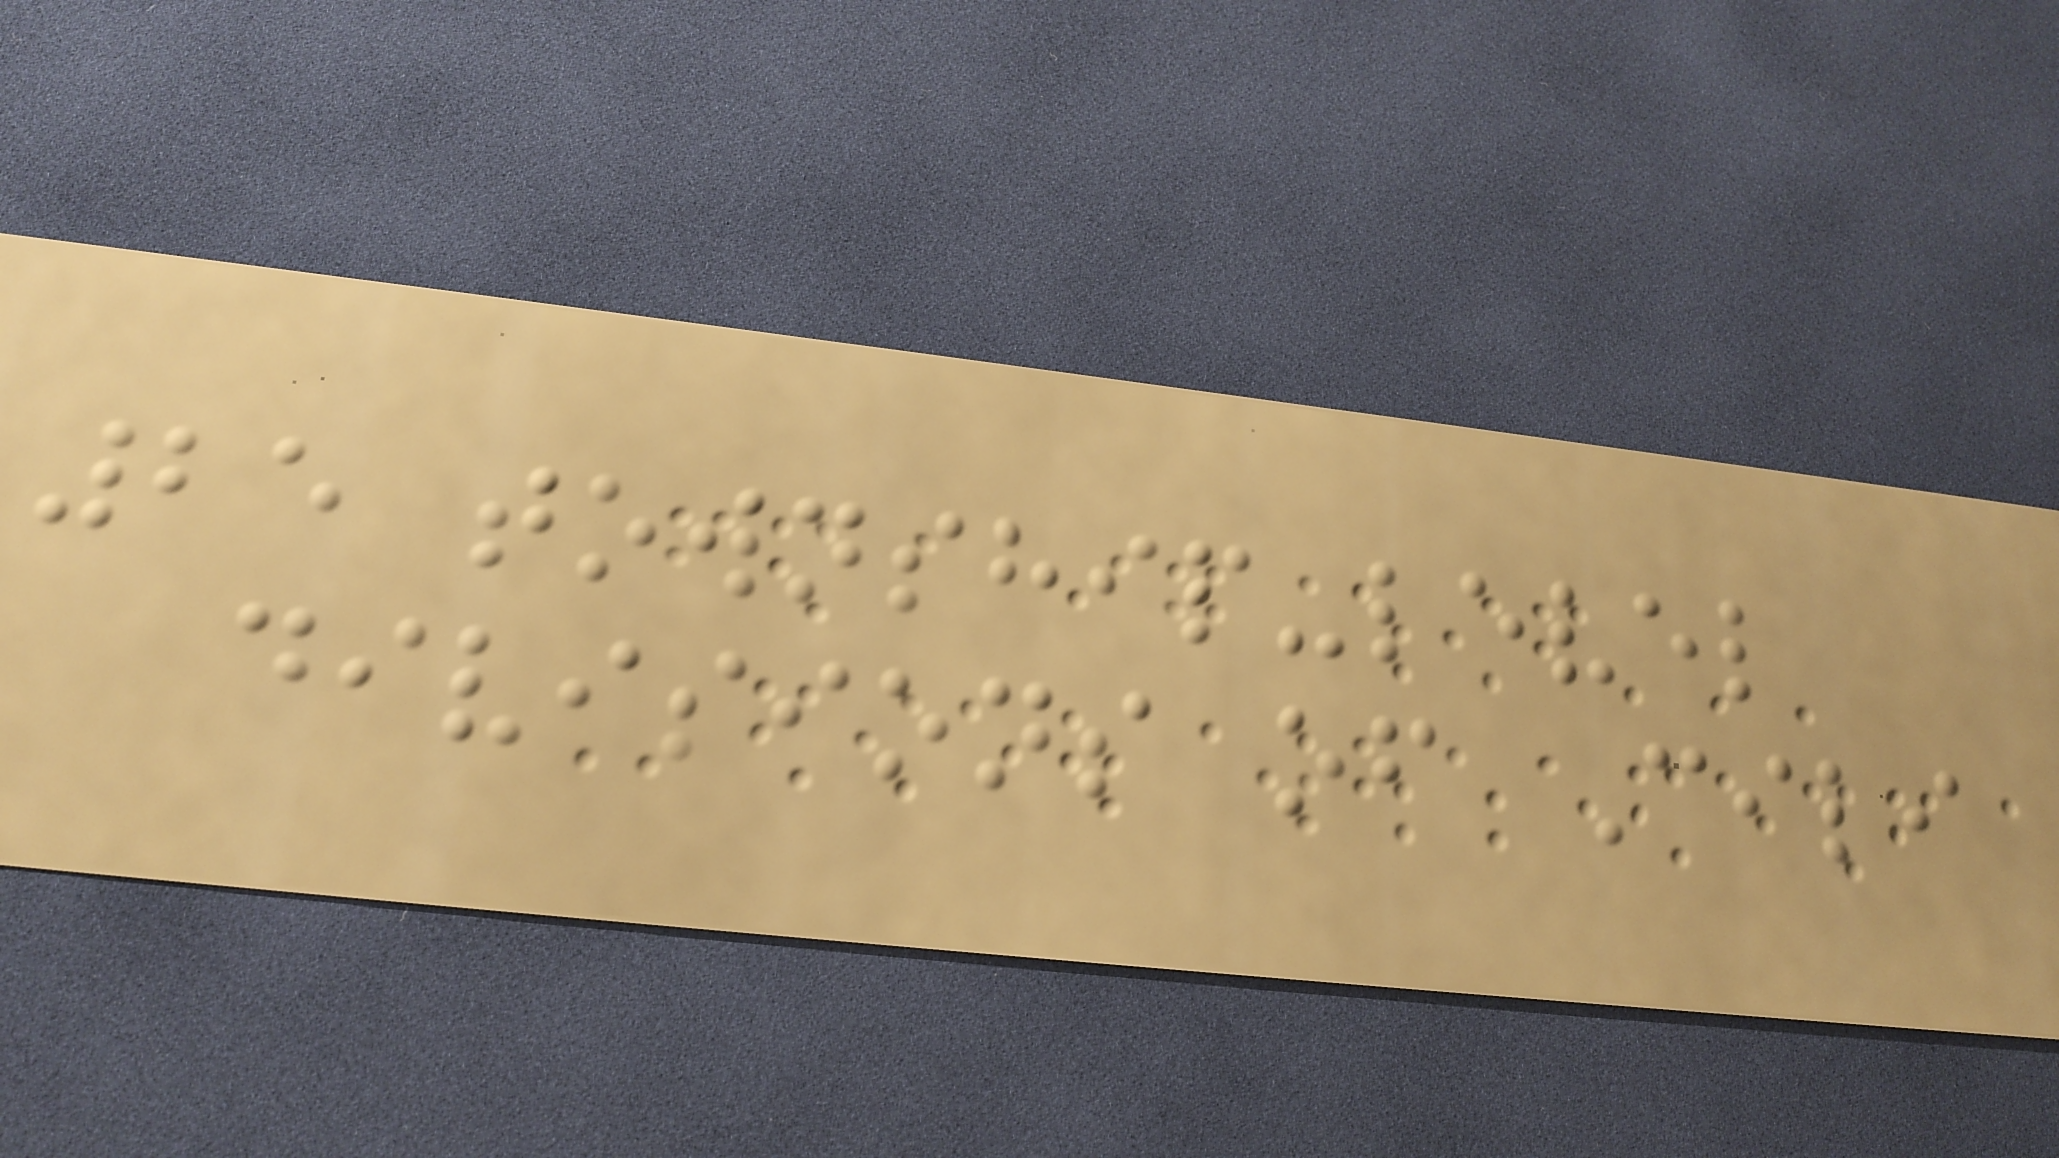25 township-level
divisions of Cili
